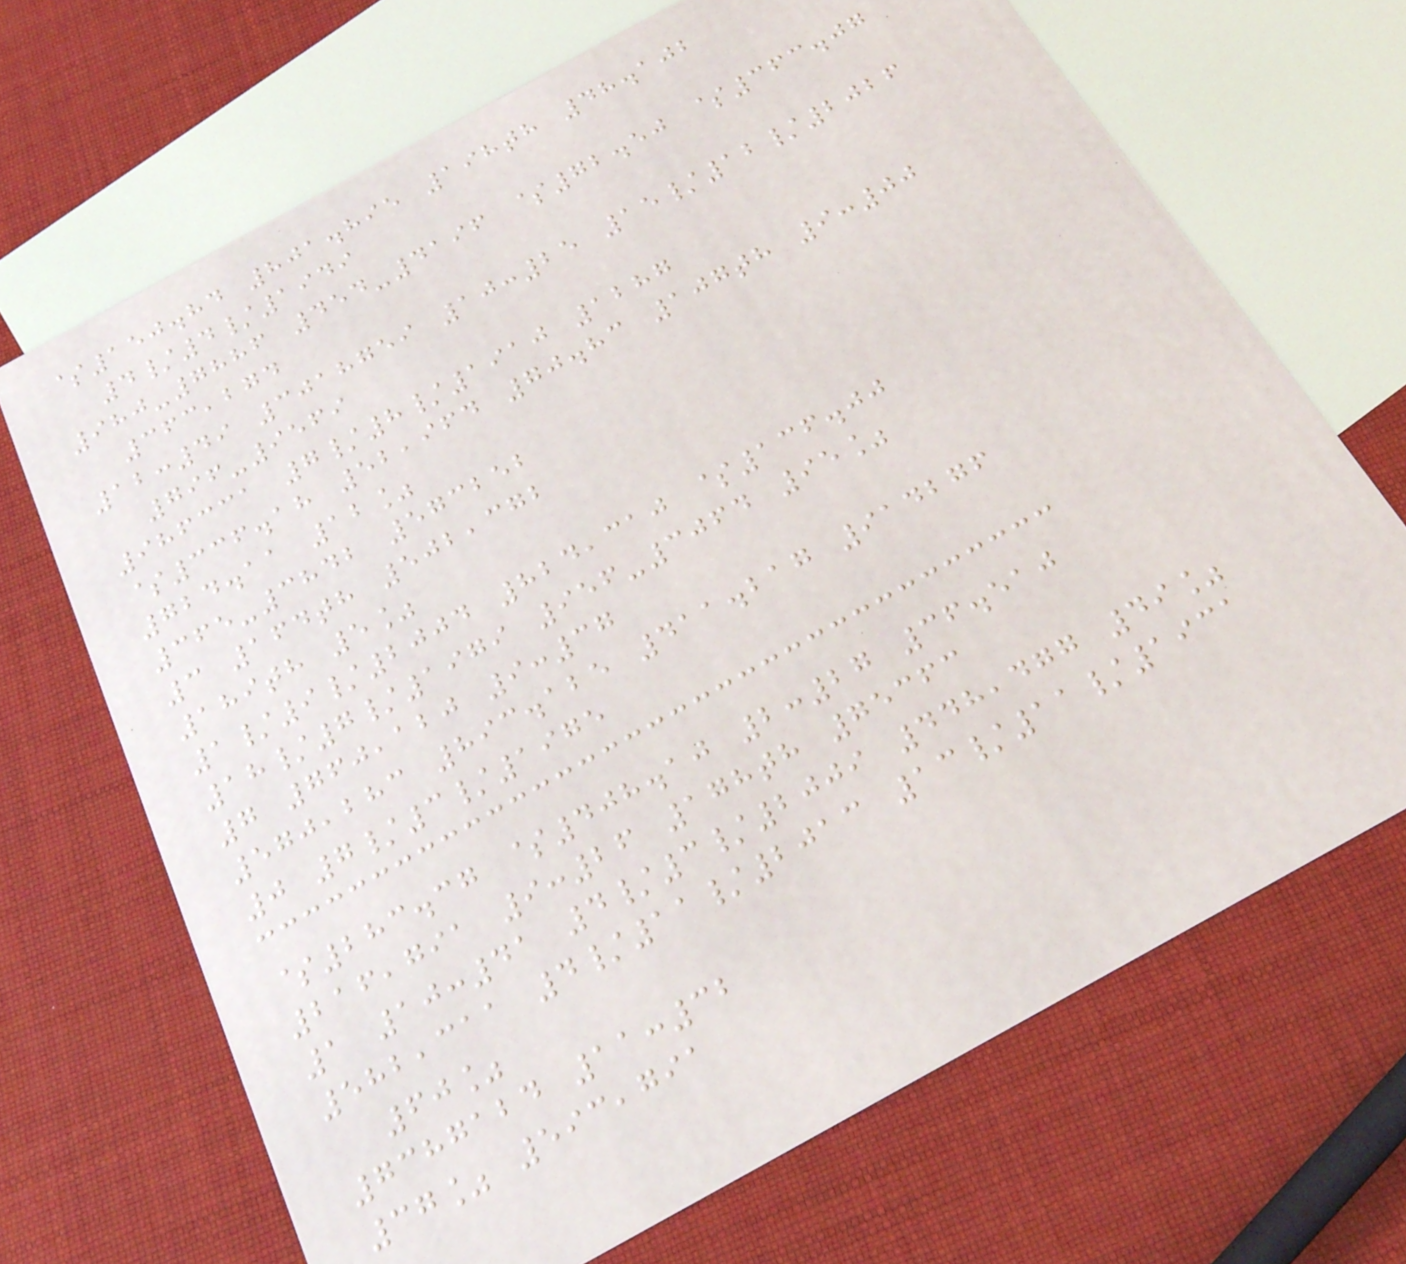$150.84 801.895 198th 48.102
4/4/1949
980-7886 454-4196 $72.50 $363.07
363,274
12:49 3018759 10:25 15/12/2026
796-9569
986331 7/8/1910 1287
$336.18 52,964 70.83 107th 9:00
724.11 12%
365-3842 573252
3 164th 502,372
189th 5%
1/9/2004 824,310 $136.00
18/7/1979 956-3064 95%
7 760,120 9:37
570,283 893.125 411.217 914276
0 7/3/1975
$283.37 $408.10 2:27 36.510
216,791 9:26 178th 75363
1 10:41 4/3/2009 448,477 49%
582,311 4/11/2013 13/11/1931
60%
7387124 11:32
37% 593,791
